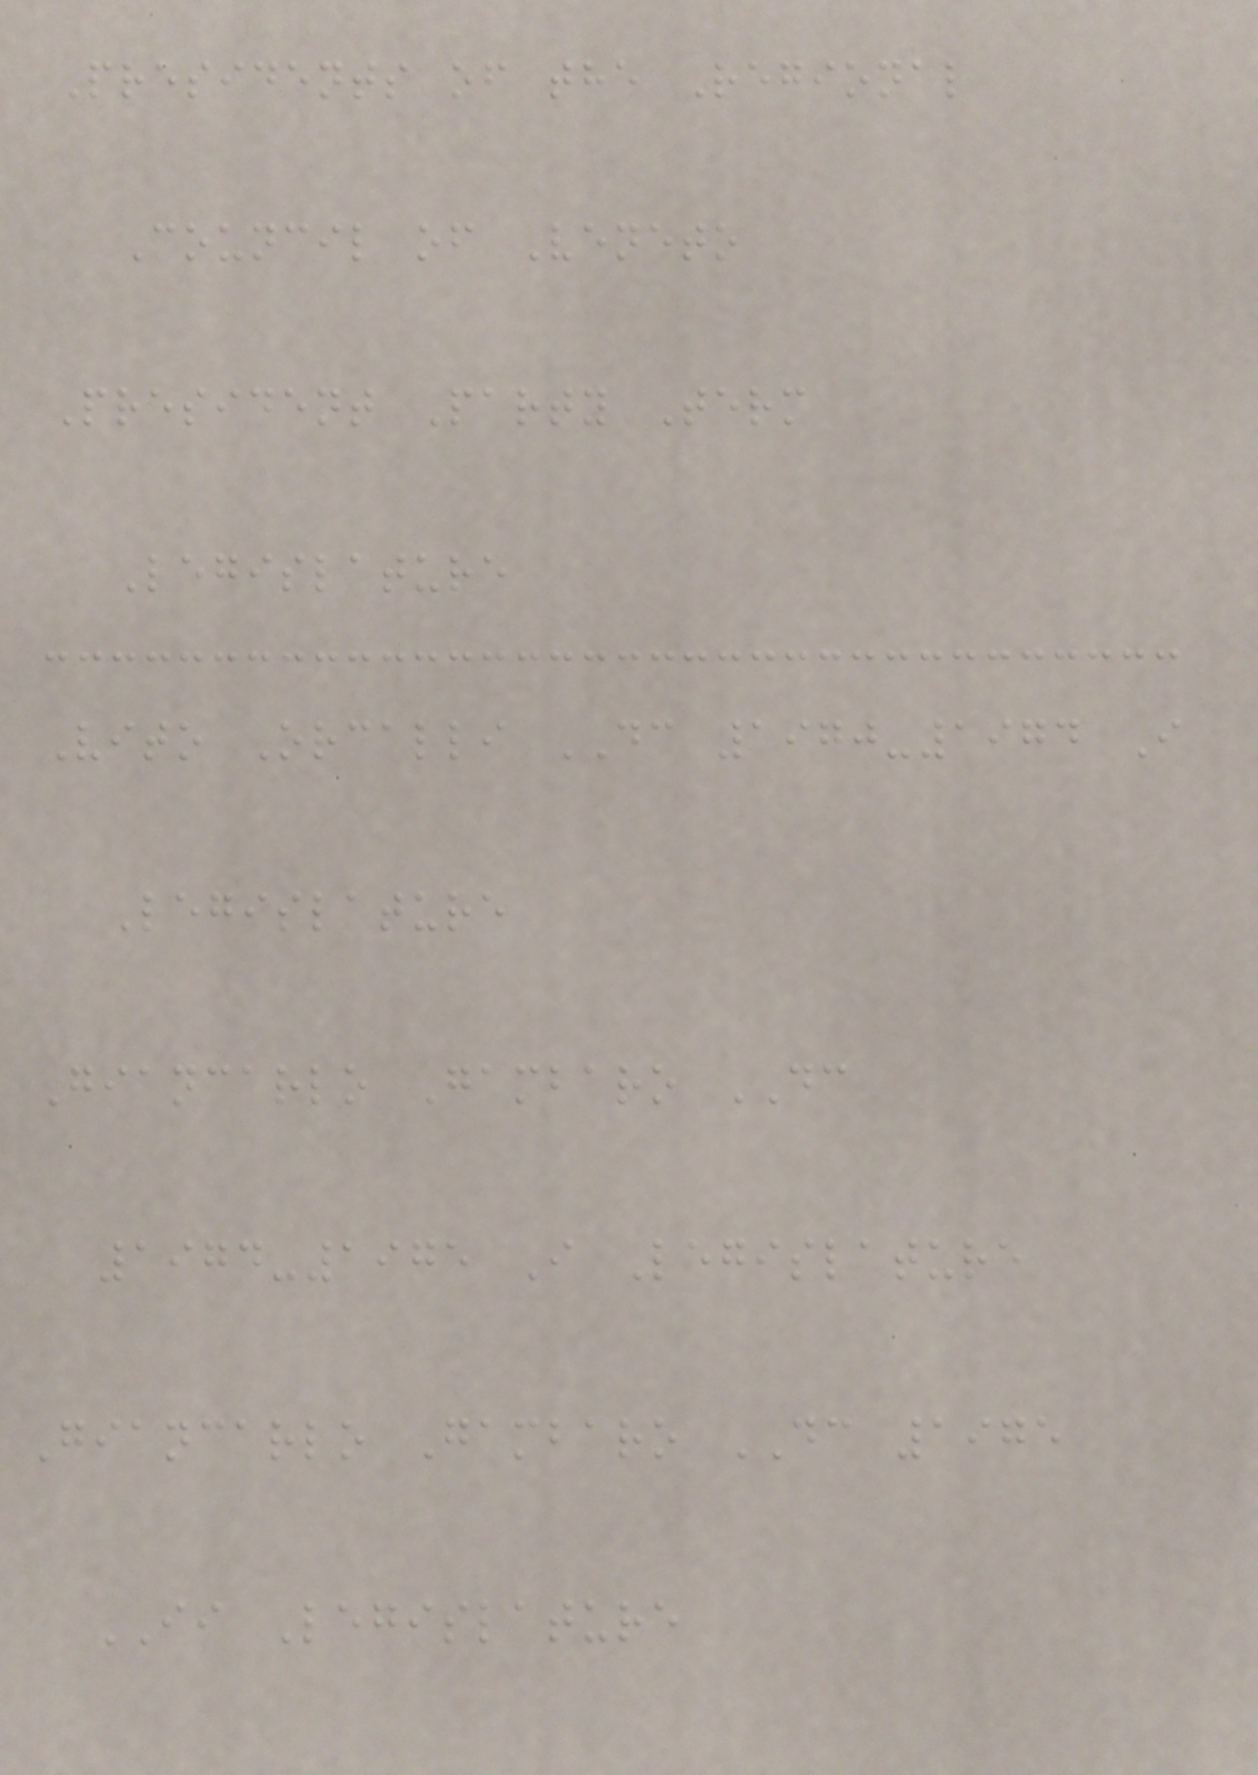Presidents of the Regional
Council of Veneto
President Party Term
Legislature
Vito Orcalli DC 1970-1974 I
Legislature
Giancarlo Gambaro DC
1974-1975 I Legislature
Giancarlo Gambaro DC 1975
II Legislature
